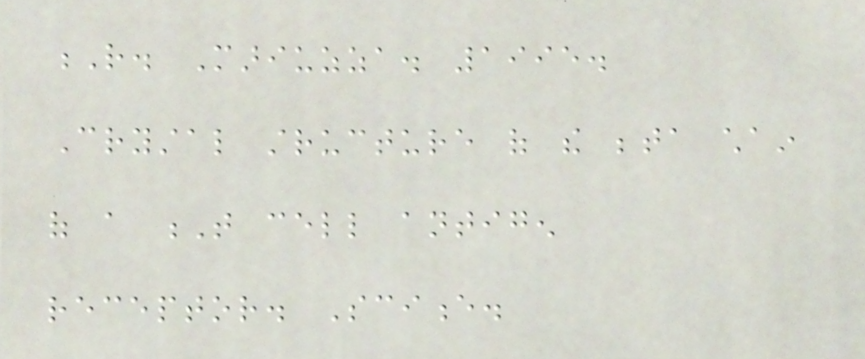R. Mariuzza. 1995.
Crystal structure of the beta chain
of a T cell antigen
receptor. Science.
